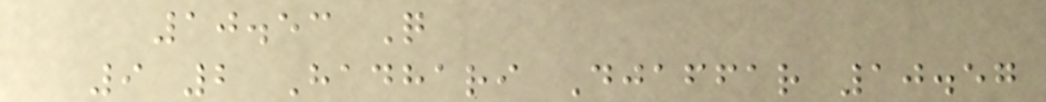10.53 Q
9 2 Hadhari Djaffar 10.57
